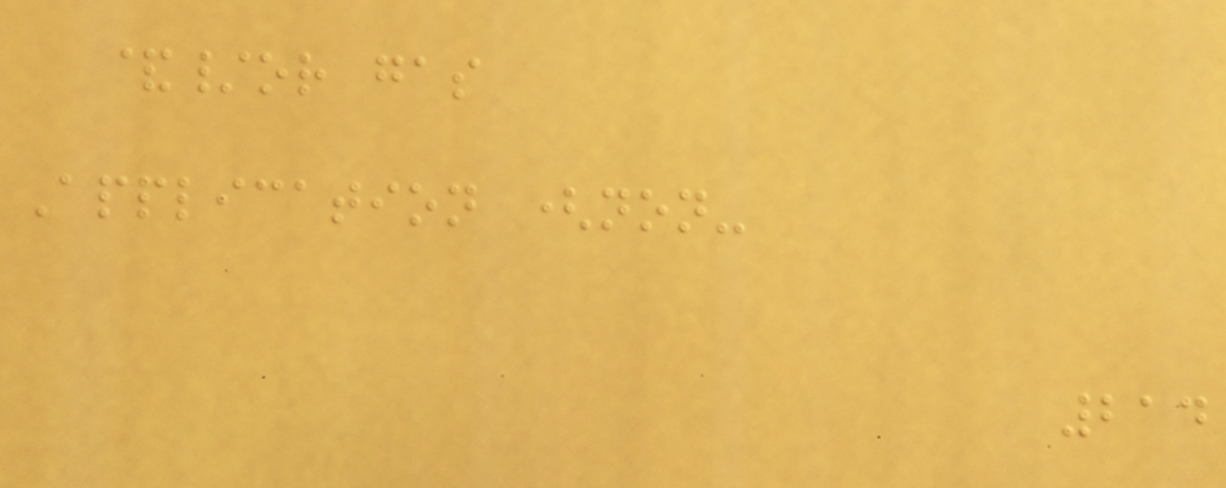&/or gas
Application (non-
214
